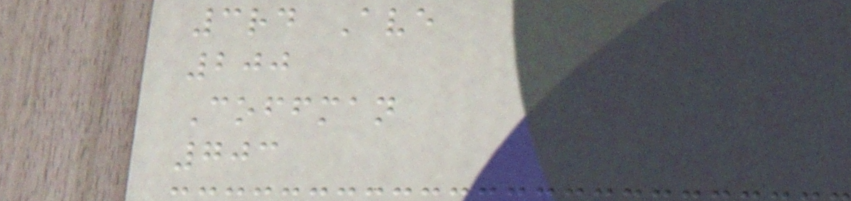3rd Ave
200
Coffman
703
